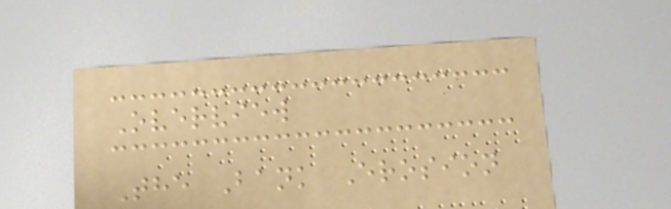Overview
The Bank Erosion
